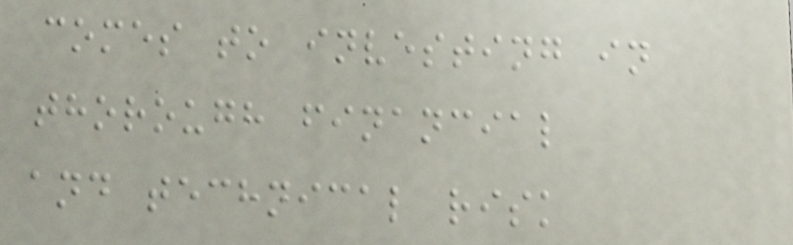comes to investing in
thorough financial
and technical risk
